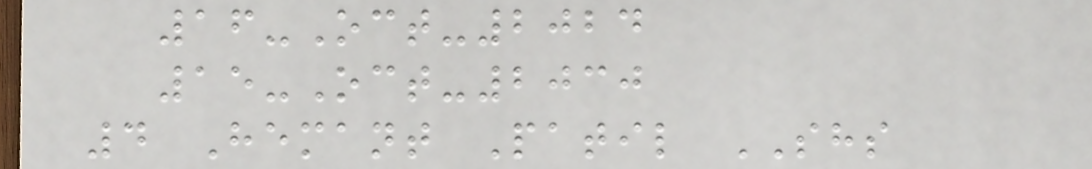16-Oct-2024
15-Oct-2030
4 Hemant Patil SHS
